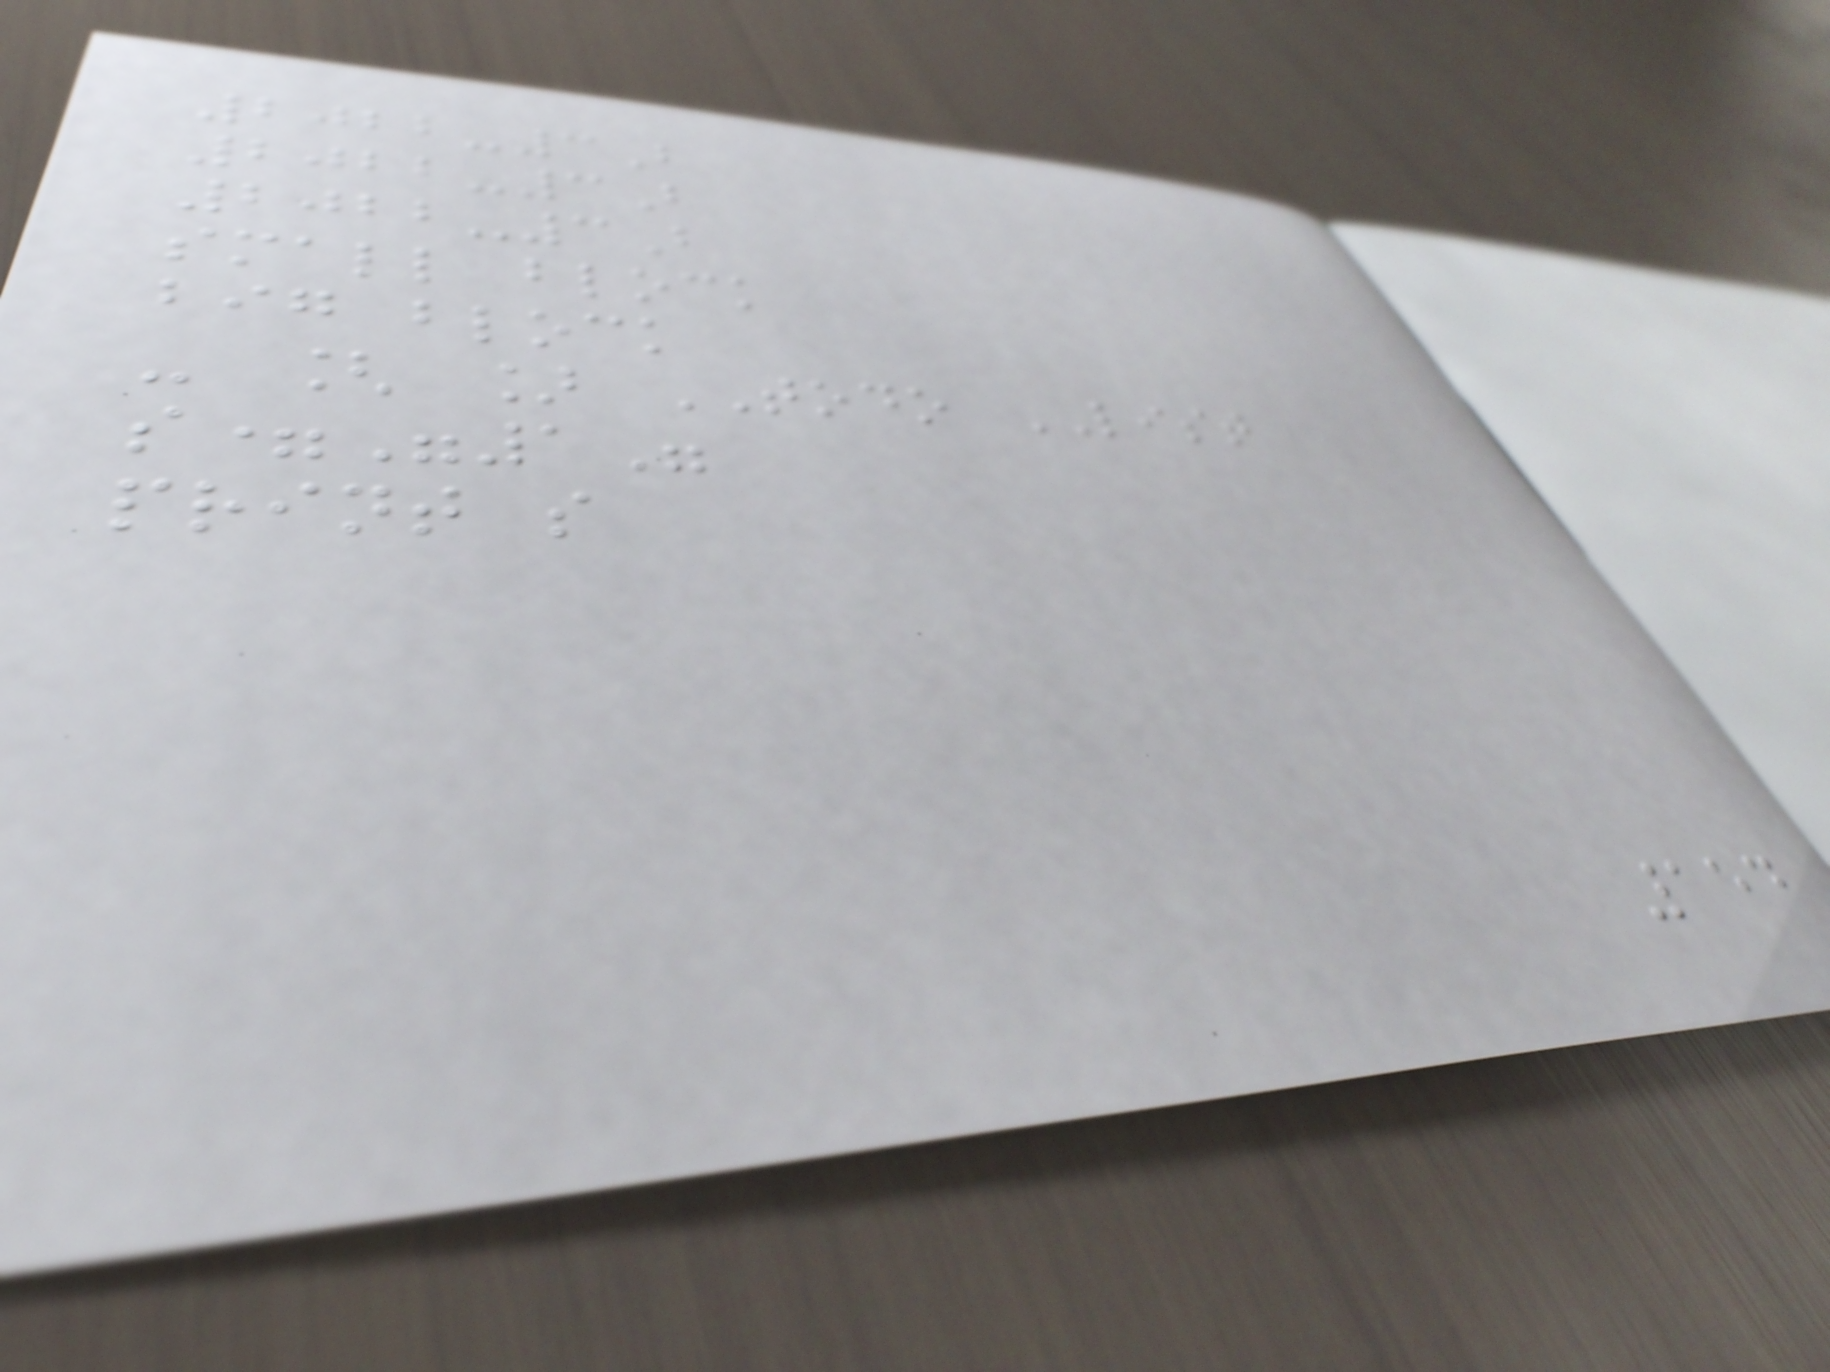2022-3B
2022-3B
2022-3B
small block
big block
- [ ] TODO LIST
s="1"
print s
154
